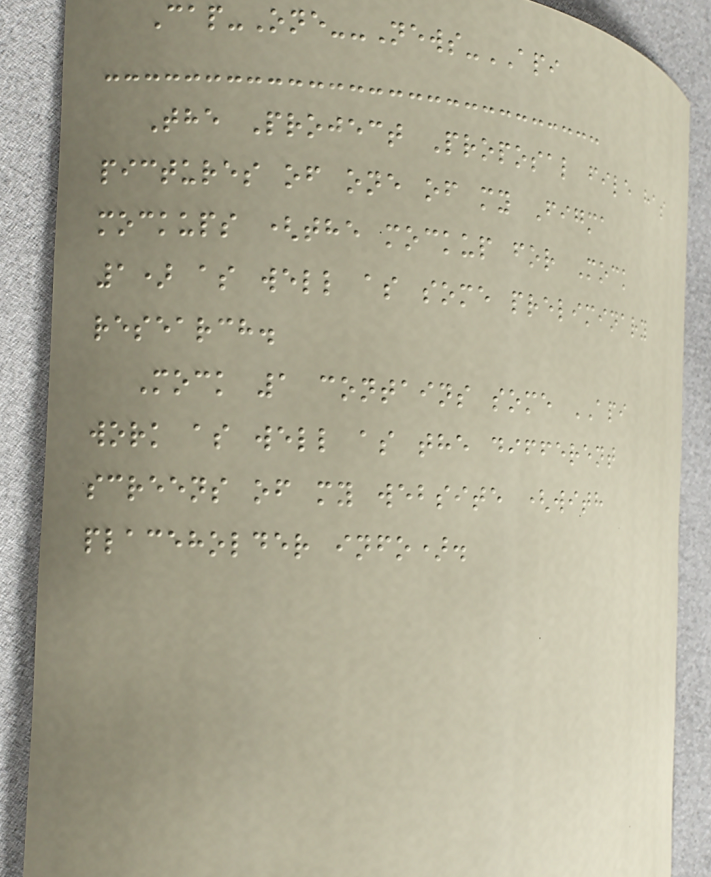Cap-One--News-API
The Project Proposal file has
pictures of one of my Figma
mockups (the mockup for Mock
1) as well as some preliminary
research.
Mock 1 contains some API
work as well as the different
screens of my website (with
placeholder info).
